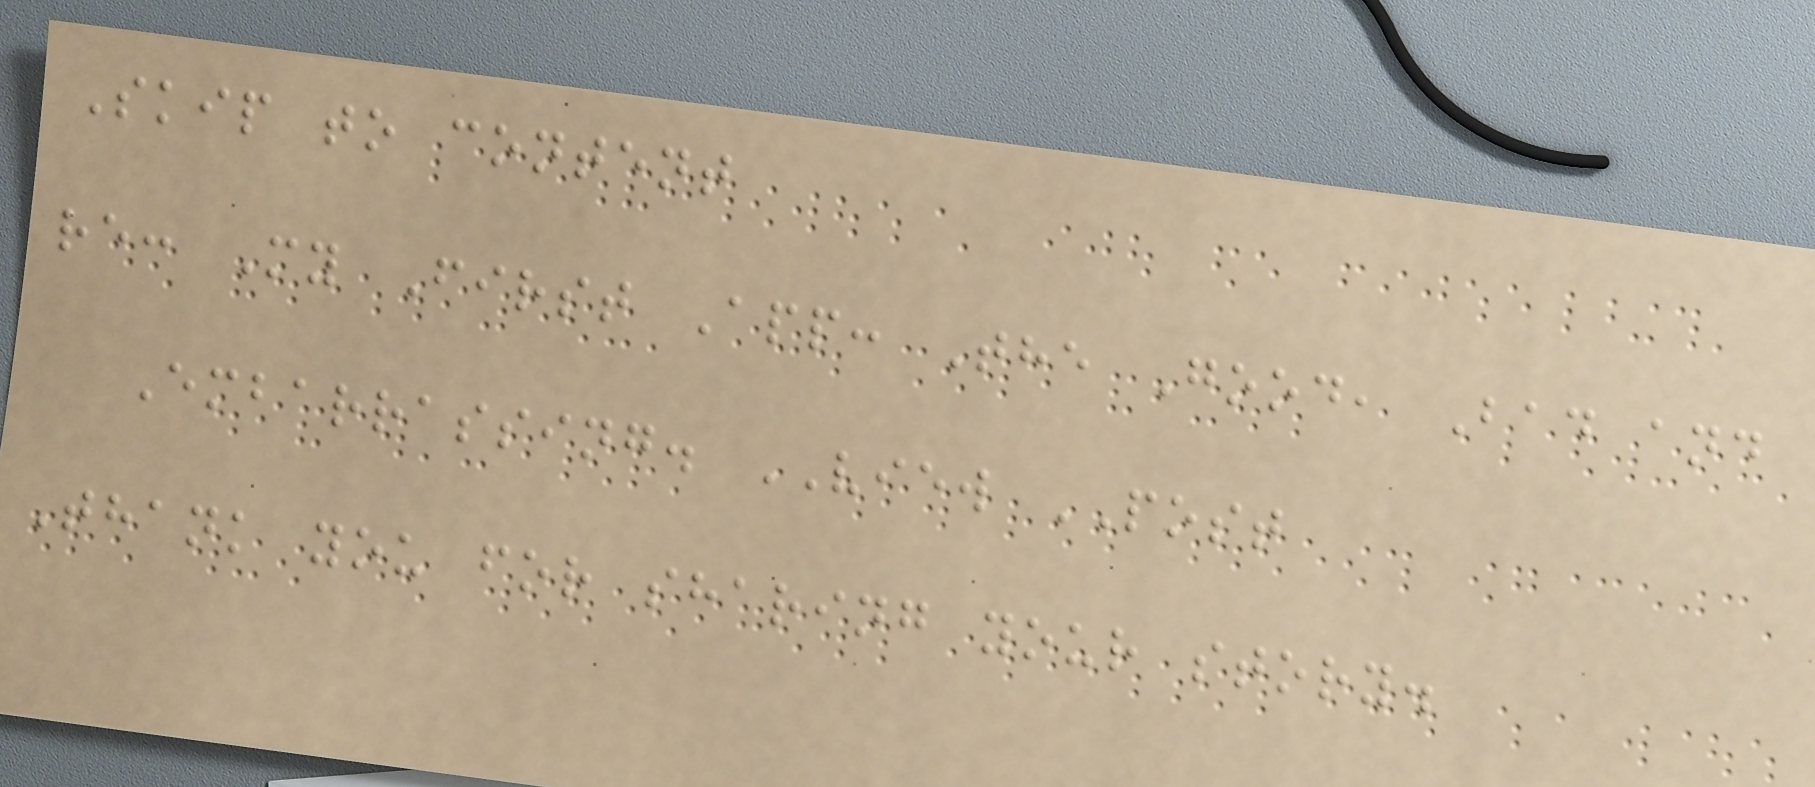Skip to content
re: My First App: The Good, Bad and
Embarrassing. VIEW POST
Thank you for sharing your story.
